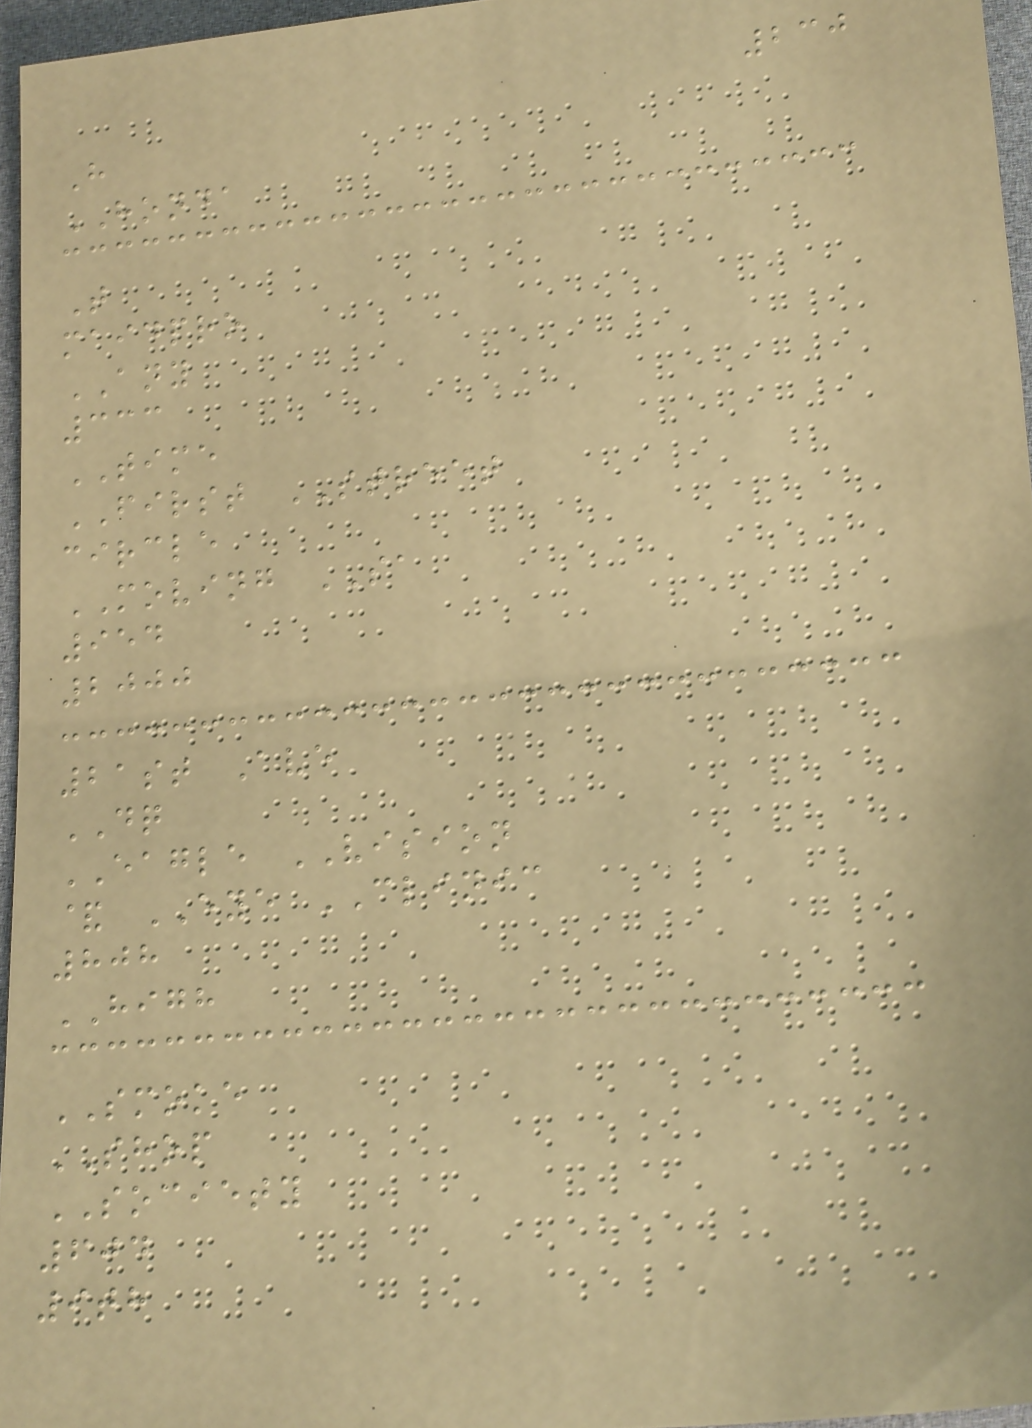230
H
HONDA
T
maidpro
ANY
333
TIME
FIRST STREET
circle
MOVING SA
954
2000
21st Ave
DQ
EAGLE VISION
& EYE CLINIC
808
HIGH
SMOKE
SHOP
SOCIETY
604
9th
